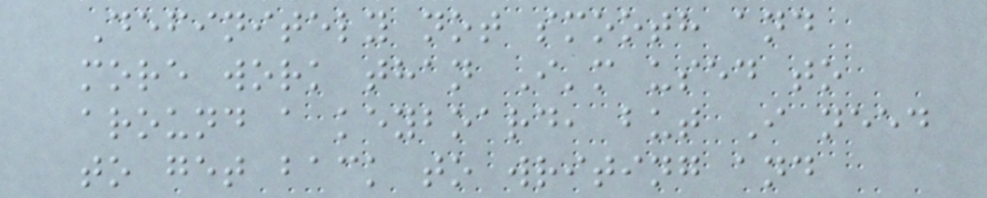Definitely not smooth and
more work than I'm used to
around a keyboard, but I need
to get back to writing and
